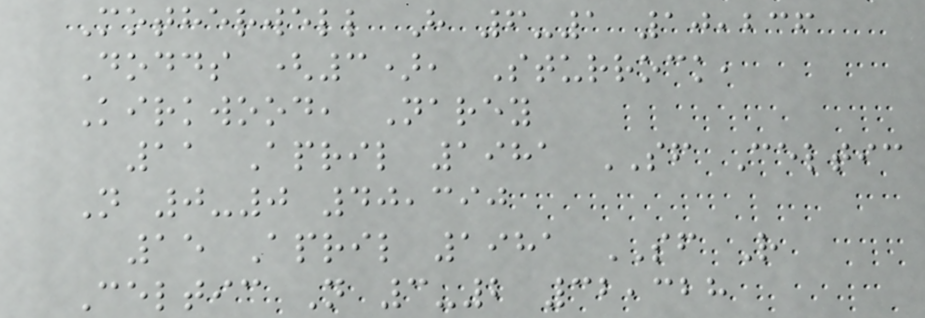Motherwell H 6-1 10,236
Dodds (3), Sturrock,
Kirkwood, Narey
11 April 1981 SF Celtic
N 0-0 40,390
15 April 1981 SF R
Celtic N 3-2 32,328
